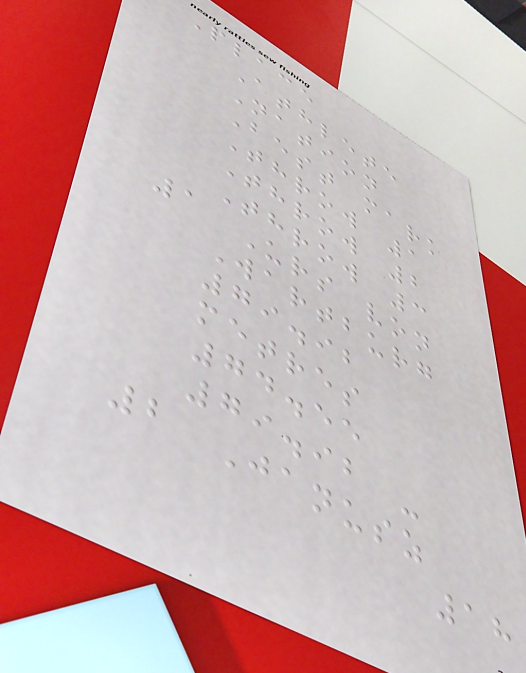Place
Athlete
Nation
Best mark
Throw 1
Throw 2
Throw 3
1 Urs von
Wartburg
79.92
metres
74.55
79.92 -
2 Janusz
18
